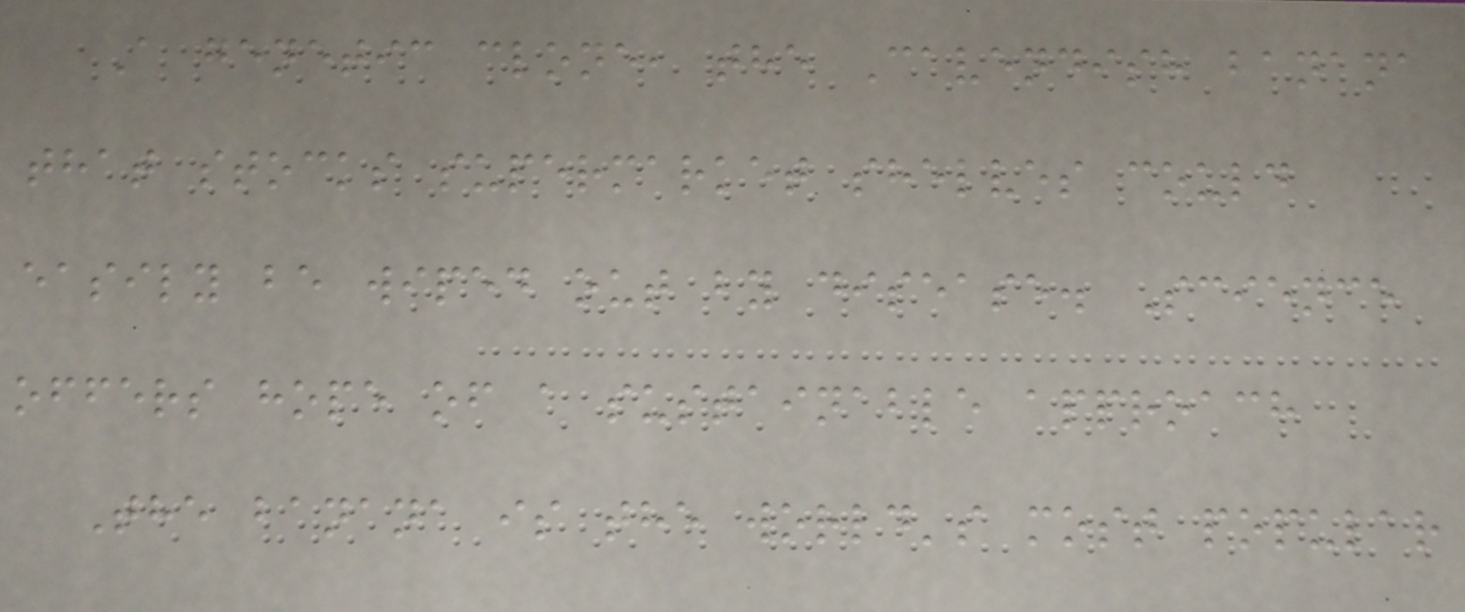A genetic clone, the Cavendish banana
that stocks supermarket shelves could
easily be wiped out by disease. Science
offers hope of a sustainable approach
The banana is the world's most popular
